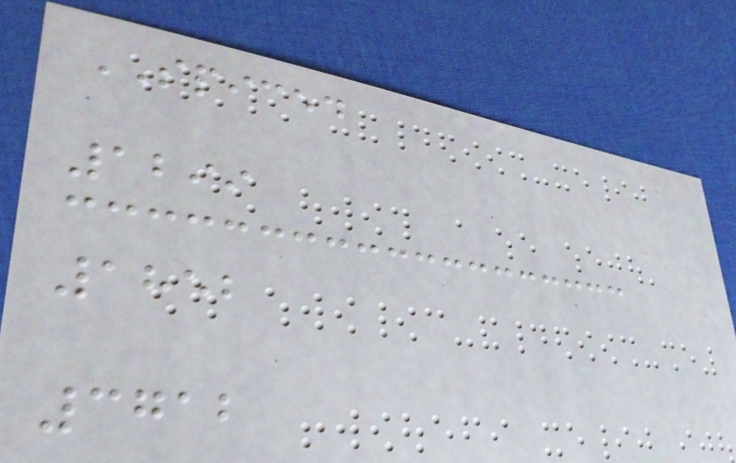SPICED
1299
1852
3712
